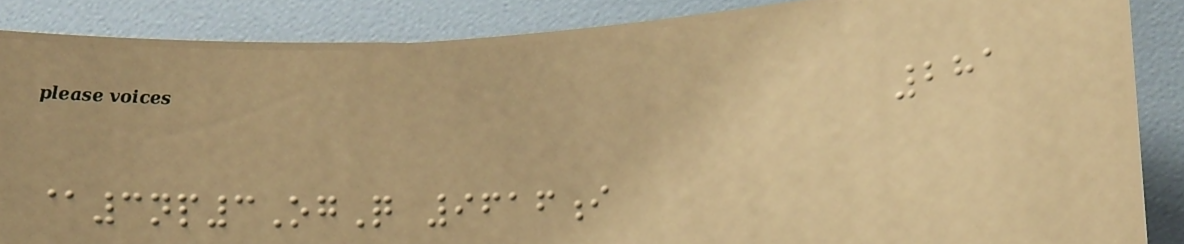281
@3np3OgQ 9616i
